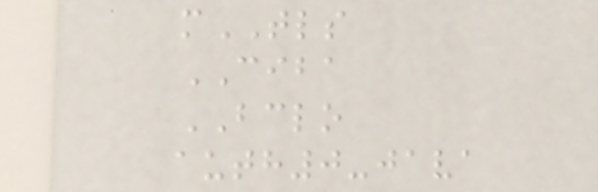mTLS
CIBA
BCLO
auth0-java
